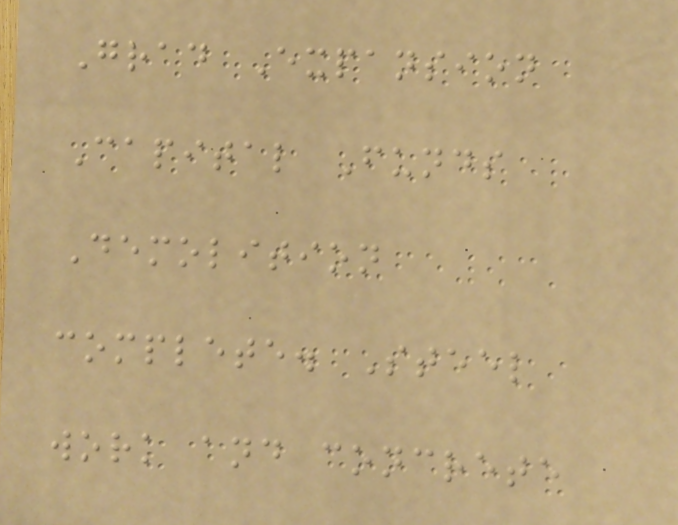Grad Expansion
Capital Funds
Demolition
complete. Steel
work and concrete
